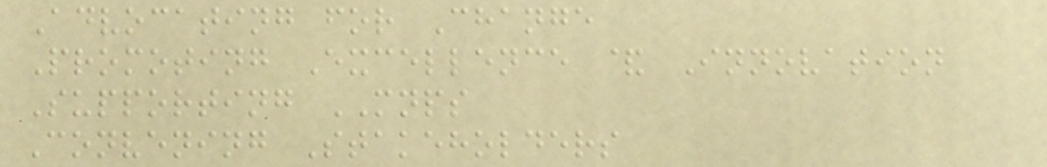Advocating for Change
Promoting Excellence & Innovation
Supporting MNPS
Convening Stakeholders
